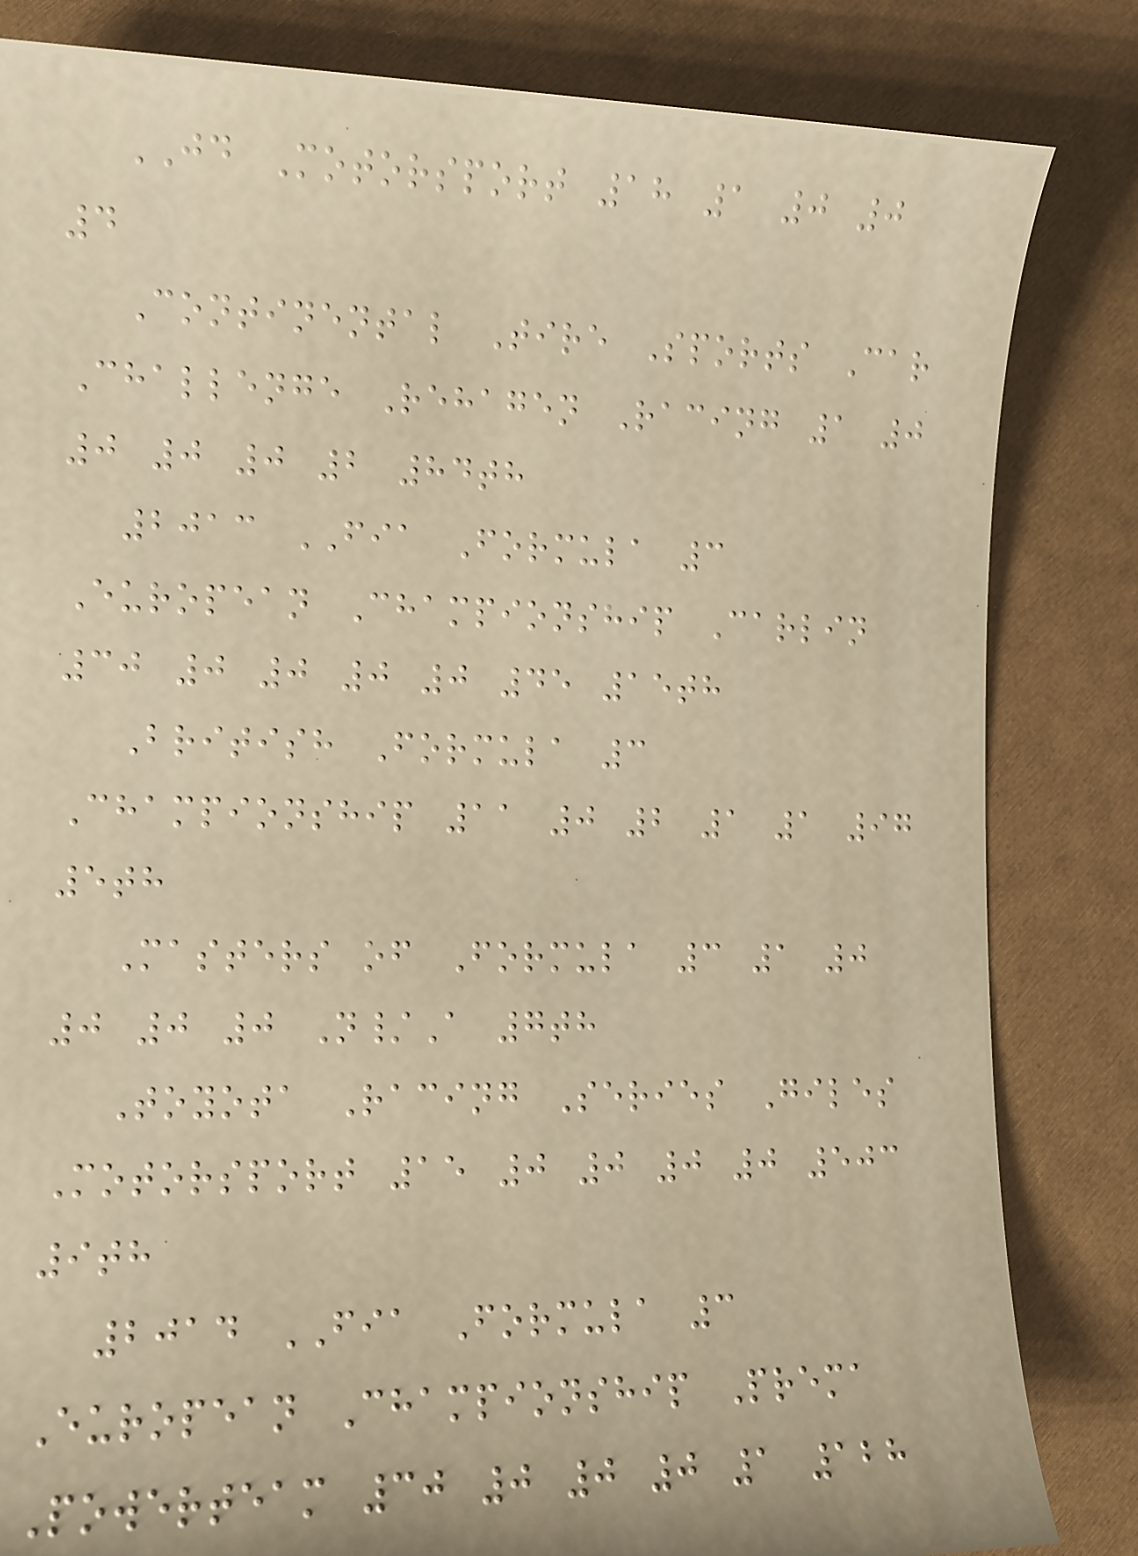JD Motorsport 18 1 0 0
4
Continental Tire Sports Car
Challenge Rehagen Racing 1 0
0 0 0 2 84th
2013 FIA Formula 3
European Championship Carlin
30 0 0 0 0 45 15th
British Formula 3
Championship 11 0 2 1 1 97
5th
Masters of Formula 3 1 0
0 0 0 N/A 7th
Toyota Racing Series Giles
Motorsport 15 0 0 0 0 503
9th
2014 FIA Formula 3
European Championship Prema
Powerteam 30 0 0 0 1 128
